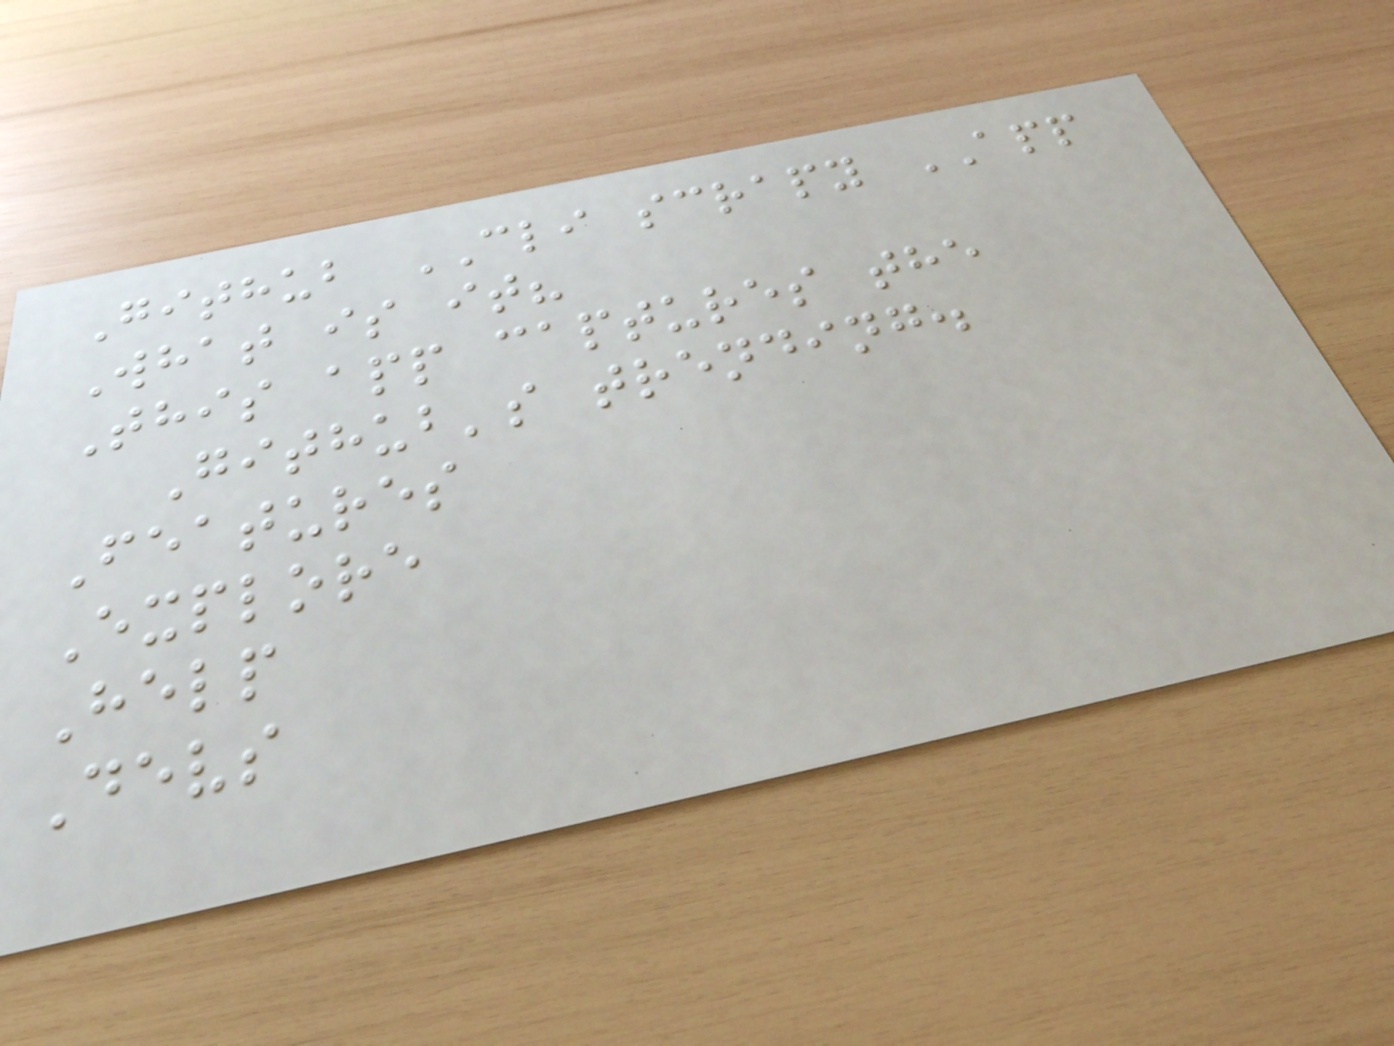Github CLI scrapy APP
What is it?
This app captures the
Github's trending.
Features
Explore
Help
Devs
